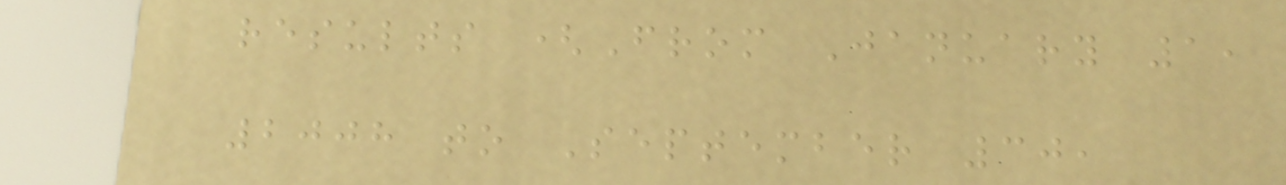results (From January 1,
2008 to September 30,
